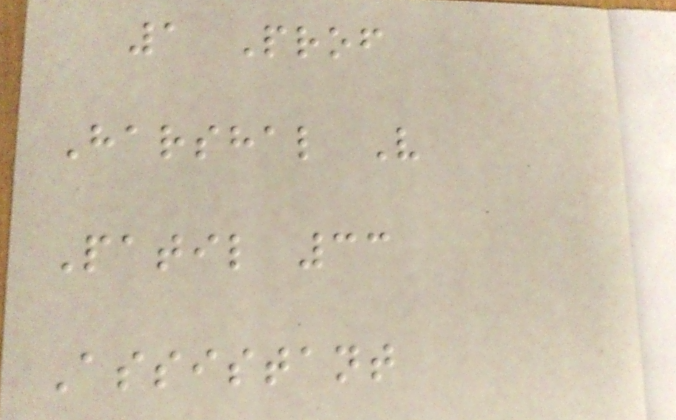1 Prof
Harshal V
Patil 33
Assistant
